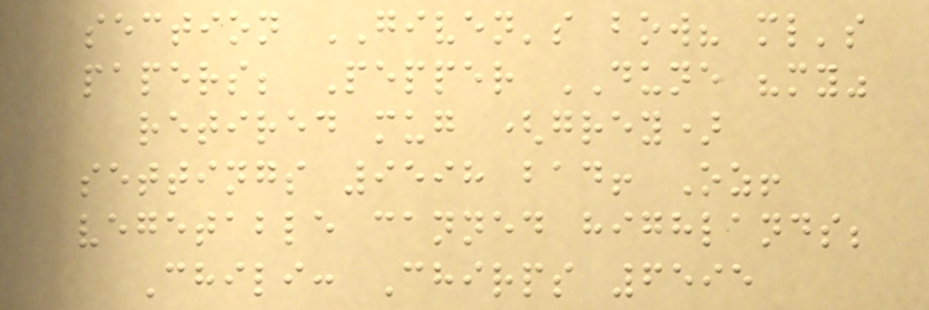section GIVEN's bow? ml's
papers; Pepper DUNE "my"
retired mug (grey)
settings 9598 bad! Oz!
vegetable canned highlands;
Chili: Chirps 6595
